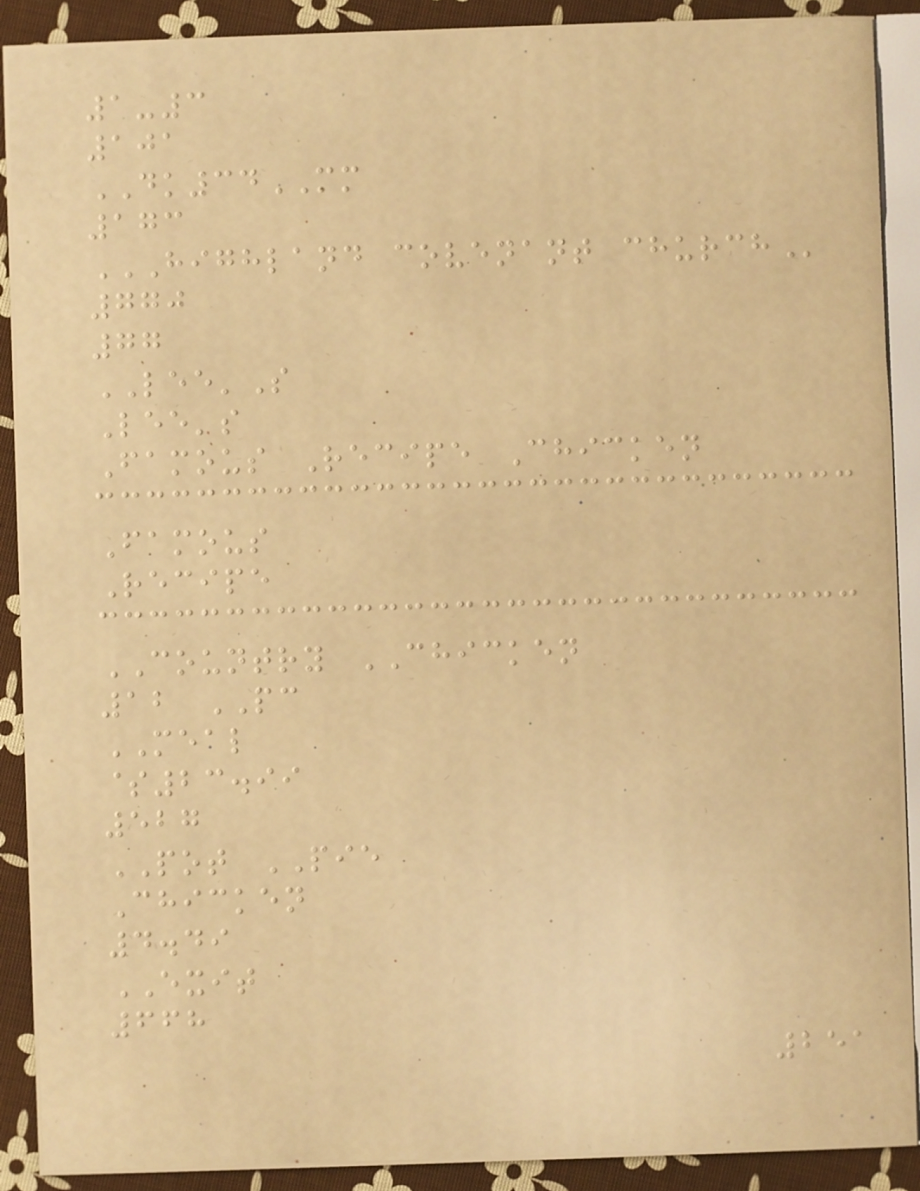1-3
101
DK34MM
173
HIGHLAND COVENANT CHURCH
770
77
LEE'S
Lee's
Famous Recipe Chicken
Famous
Recipe
COUNTRY CHICKEN
12 PC
MEAL
$23.99
527
POT PIE
Chicken
4.49
EXIT
668
251
